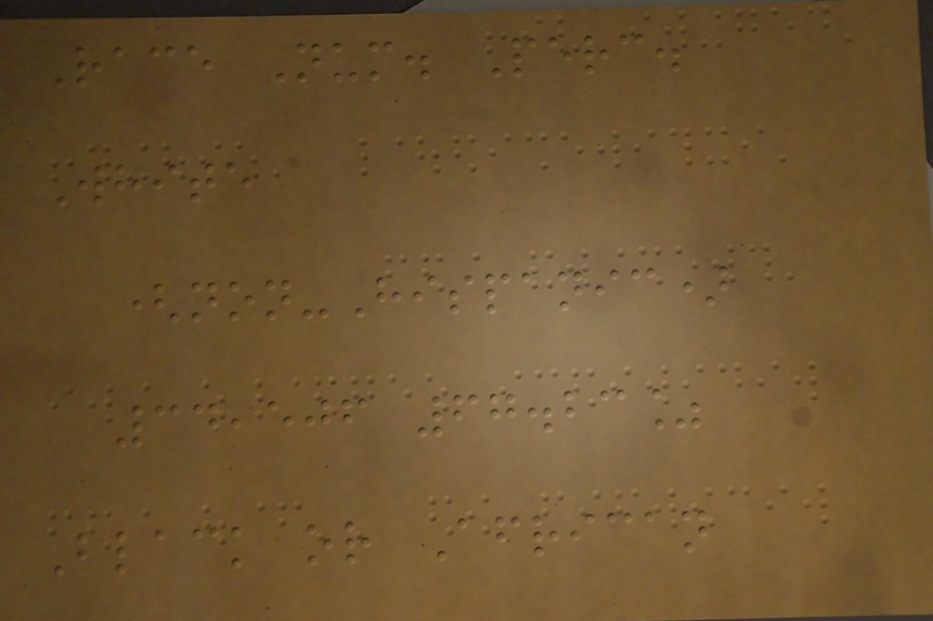Race Num. Perc.
White
(non-Hispanic)
34,506 67.23%
Black or African
